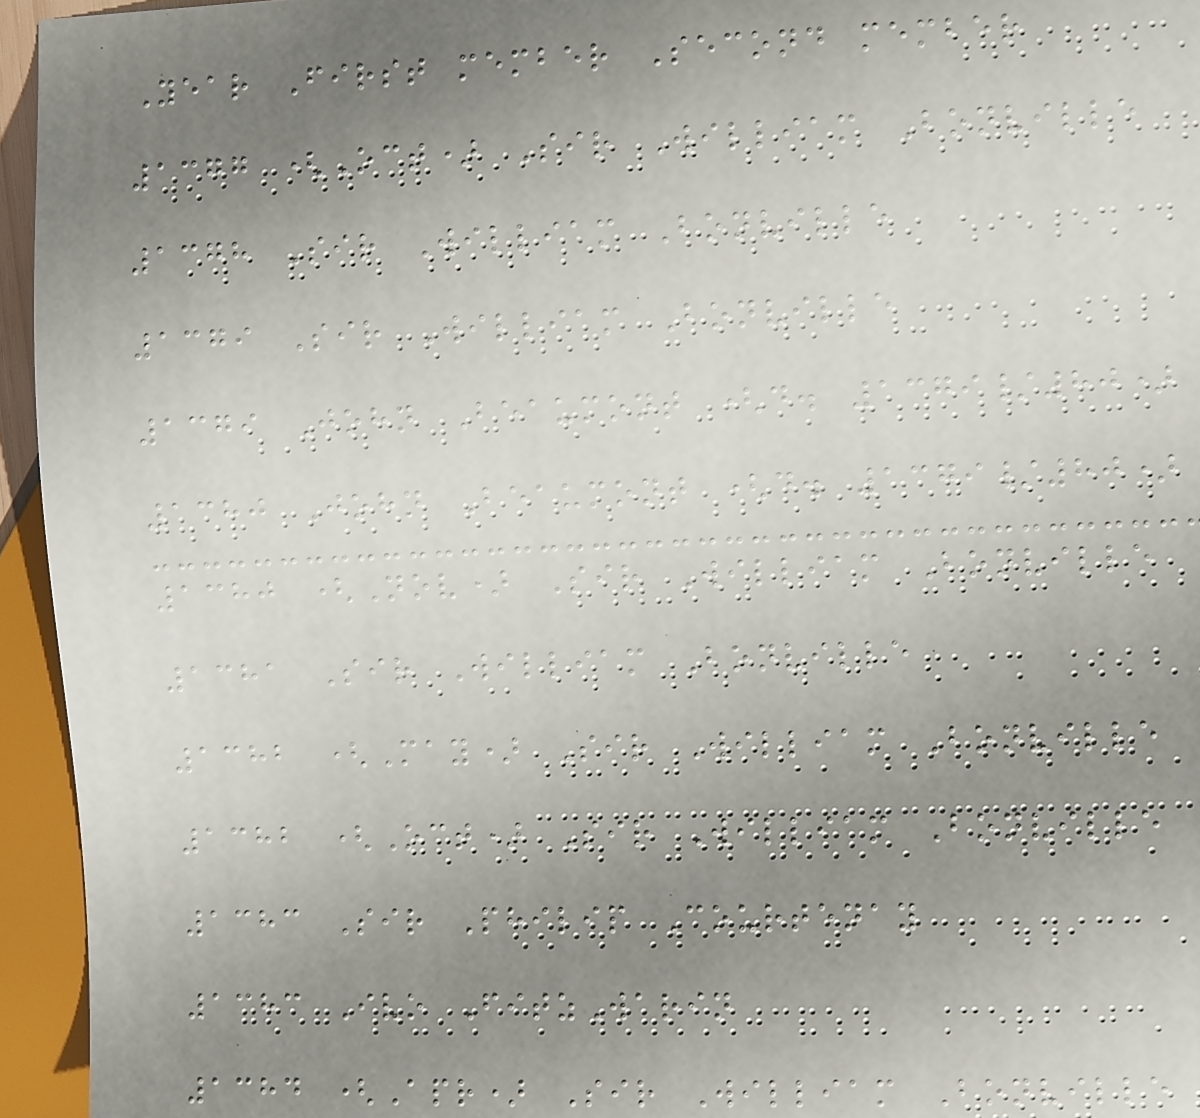Year First member Second member
1377 (Oct) Sir William Bonville
1378 Sir William Bonville
1379 Sir William Bonville
1379 John Beaumont (d. 1379/80)
1380 John Beaumont (d. 1379/80)
1380 (Nov) Sir William Bonville
1381 Sir William Bonville
1382 (May) Sir William Bonville
1382 (Oct) Sir William Bonville
1383 Sir Philip Courtenay
1383 Ivo FitzWarin
1384 (Apr) Sir William Bonville
